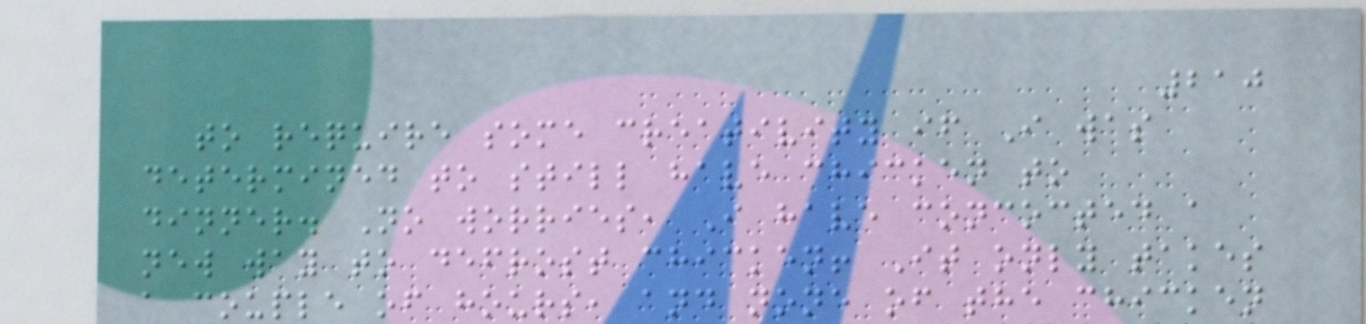210
to require some creativity if I was
determined to still have chicken to
dinner. No worries, I have concocted a
new way to defrost chicken! It only takes
a couple of hours, and none of the chicken
